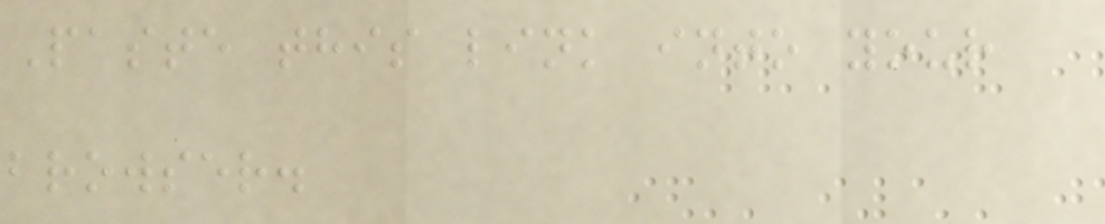Paste this link into your
browser.
